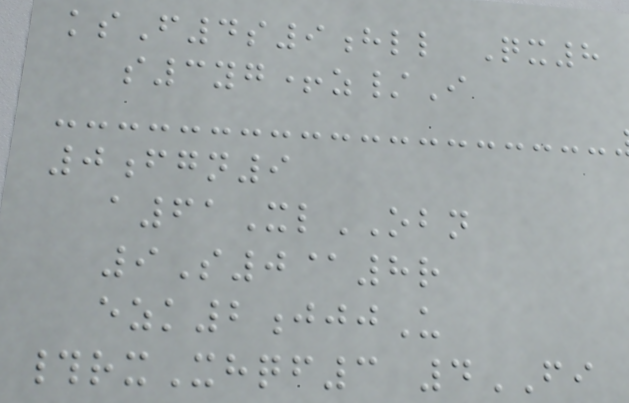ksF4s9hll Qx8
s3yg+z/I
0fgn9
a61XlOBN
9S0@8r
ezk2jjjU
#rxXhqf3 4FI
